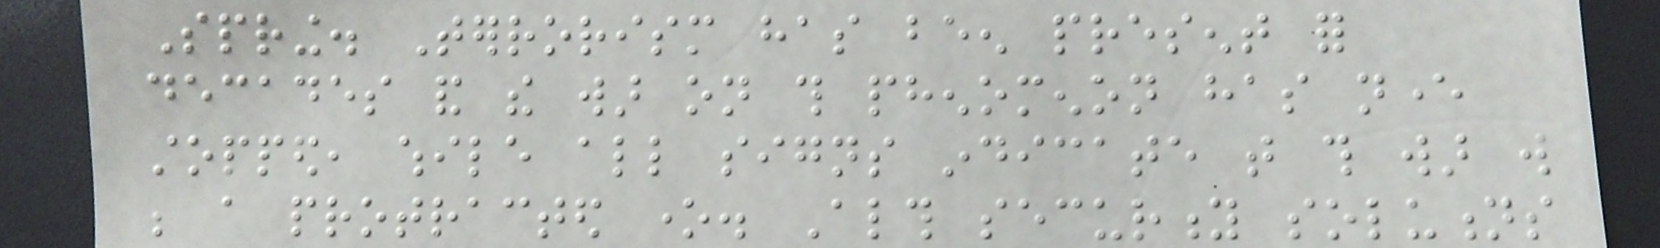Spring. Terrorism has been present for
decades and the war on this phenomenon has never
stopped, while all signs indicate that this war will
be a protracted one. Although security solutions
